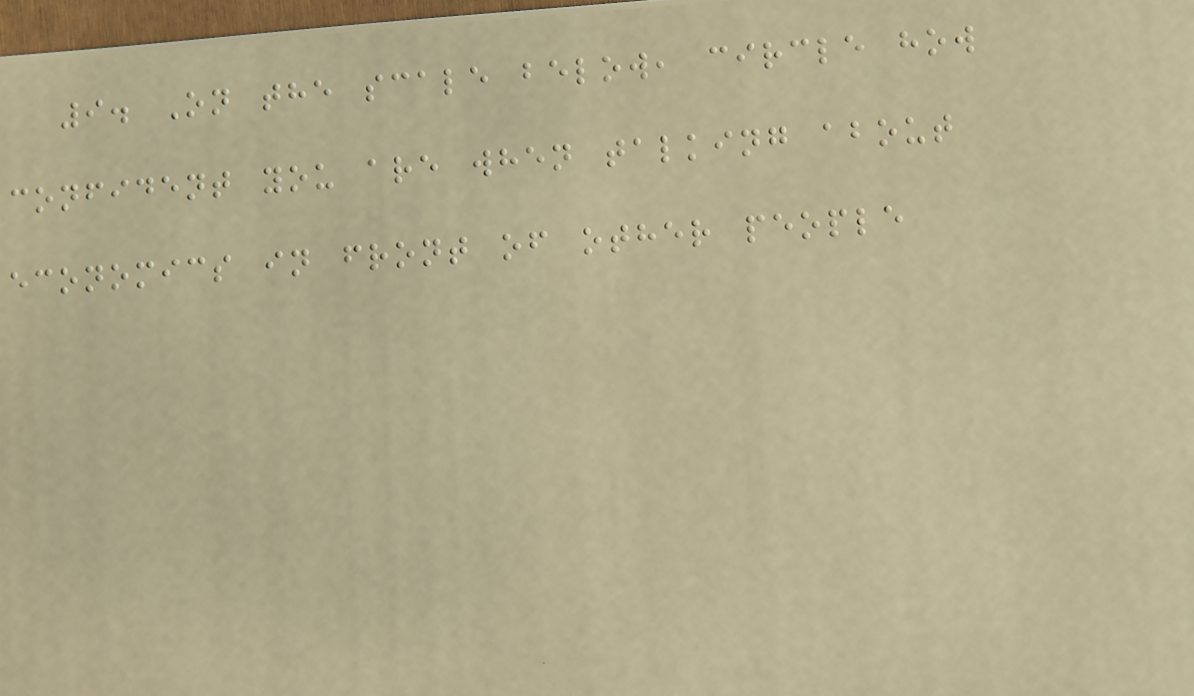9. On the scale below, circle how
confident you are when talking about
economics in front of other people
